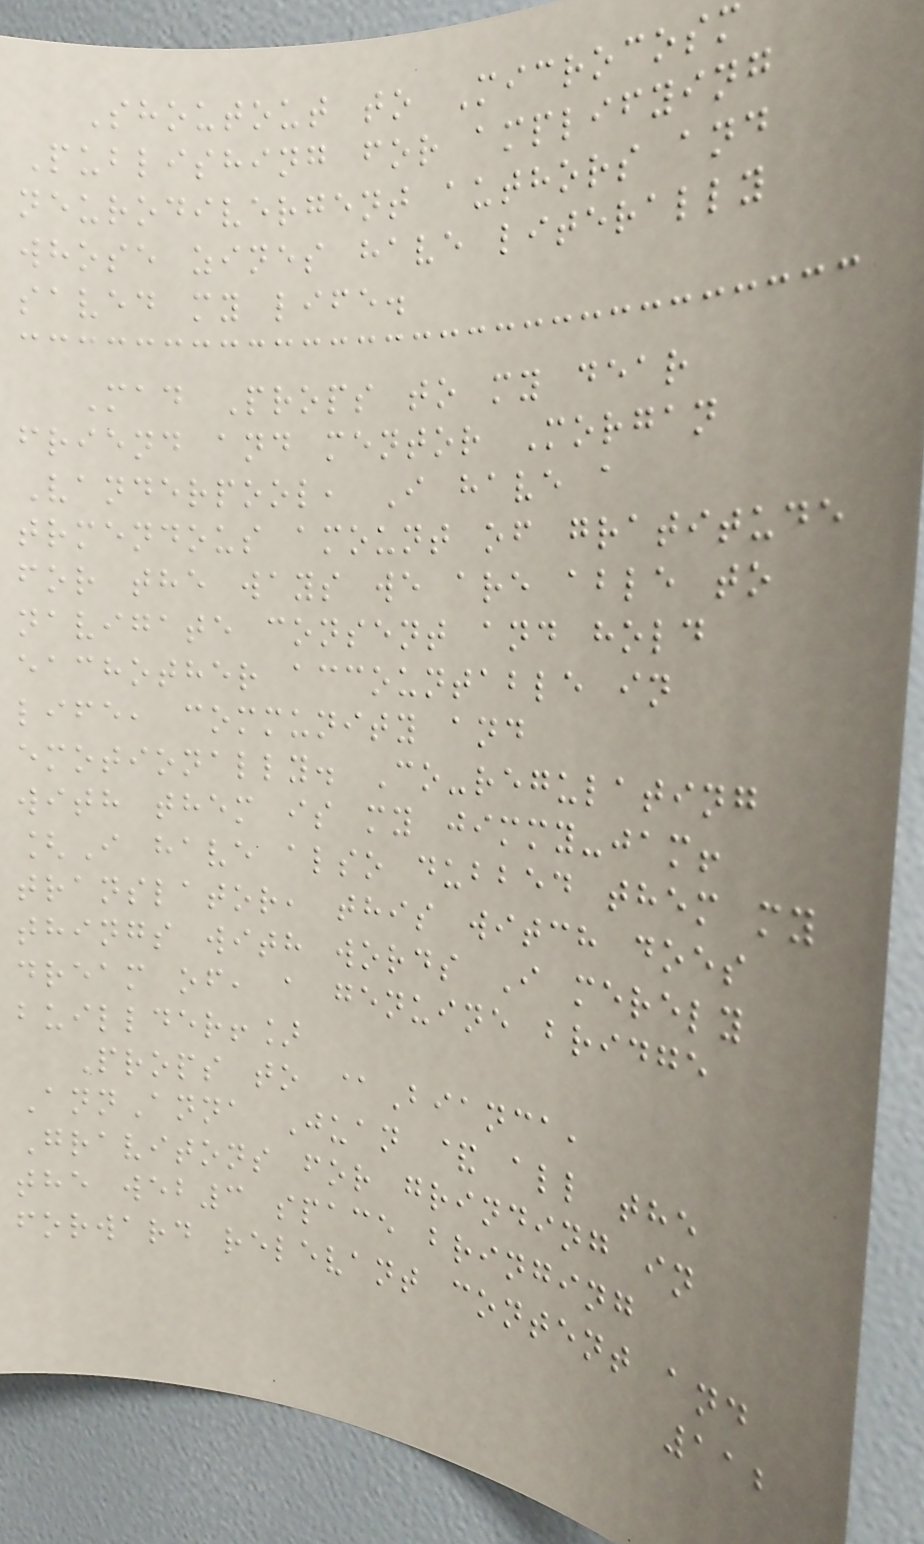Shoutout to Microcosm
Publishing for amplifying
neurodivergent authors and
whose zines have literally
saved my life.
Mad Props to my dear
friend and mentor Morgan
Vanderpool, I have a
trmendous amount of gratitude
for the ways we are able to
navigate consent and hold
eachother accountable in
life, community and
emotionally. Co-regulating
with them is my jimmy-jam!
[I have also dubbed them my
translator, this witch does
things with words I merely
dream of, a genuine bridge
buillder!]
Props to @Bianca,
AnnAnna Juan & all the
Gravitons for grinding in
the web3 space bringing
forward relevant content and
112
